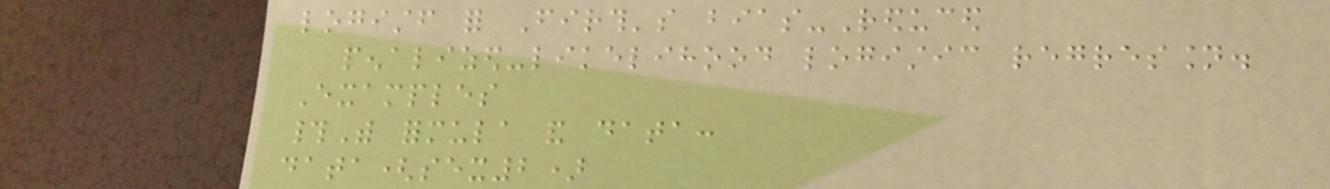logistf for Firth's bias-Reduced
penalized-likelihood logistic regression.
Examples
#With formula and data:
data(sex2)
